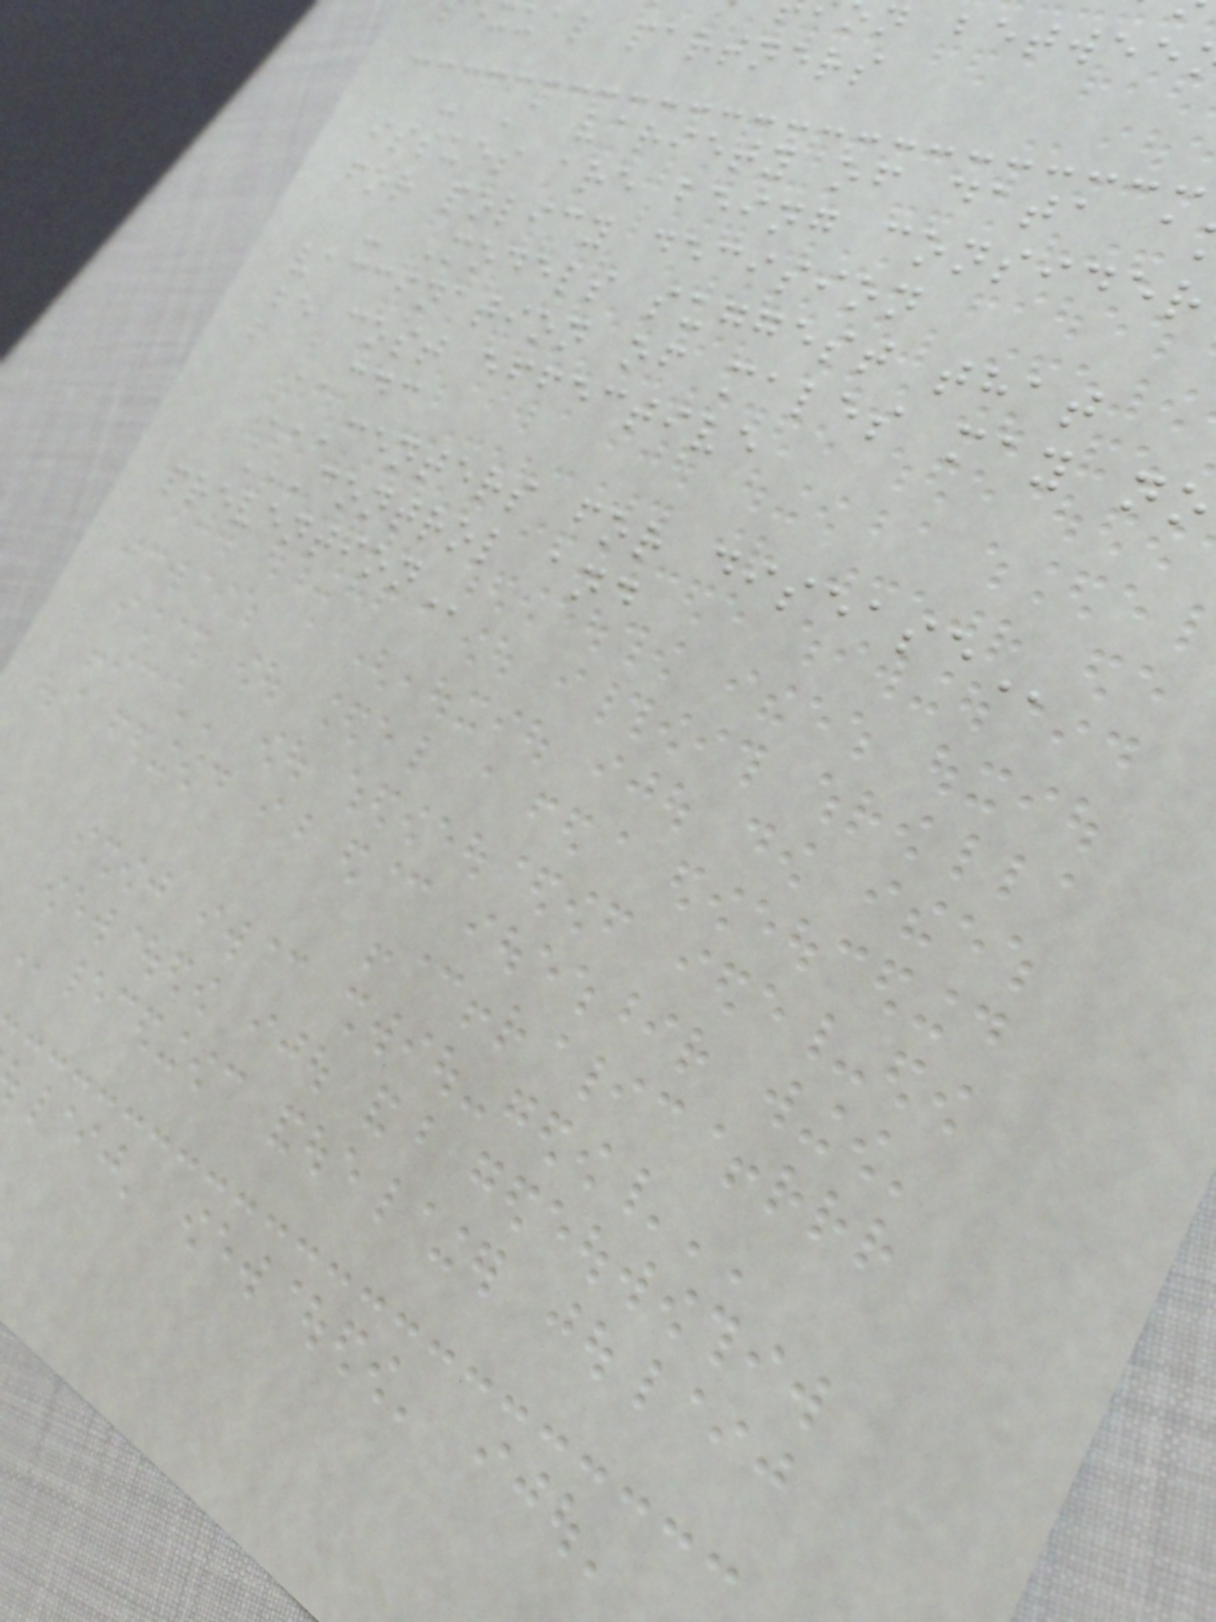n betwee
xual partners
- A variety of data a
issues are being consider
for policy decision
- Models suggest that
vaccination of males may no
be cost effective
CDC
CENTERS FOR DISEASE
CONTROL AND
